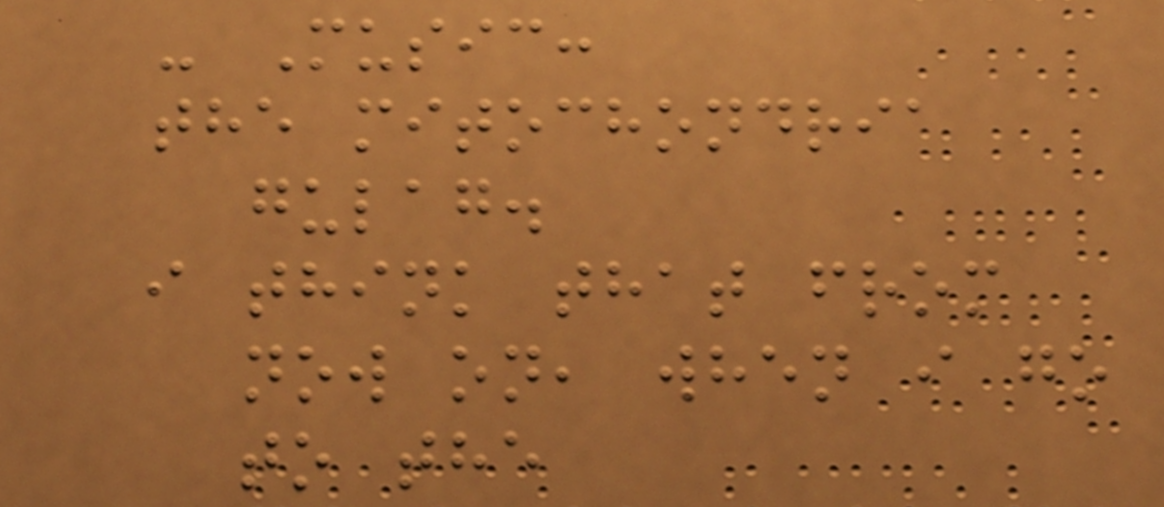- Music:
the mitochondria
gulag.
i think that from
now on, when i go
to the
